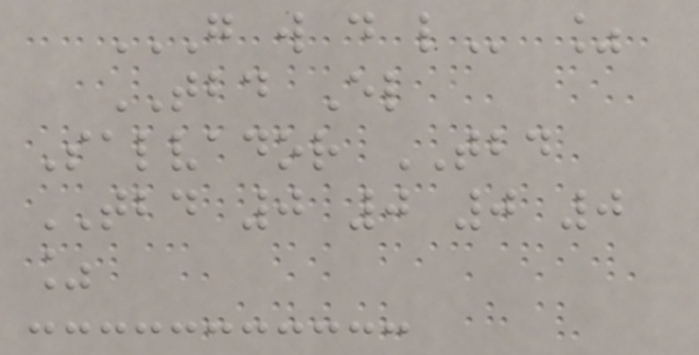G W D L %
TBD El
Salvador TBD
TBD 0 0 0 0
%
